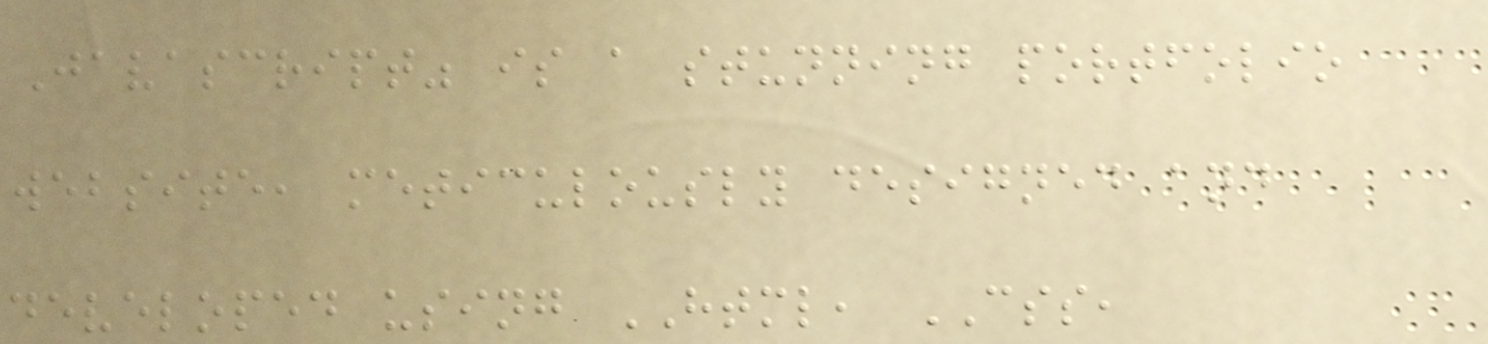Javascript" is a stunning portfolio
website, meticulously designed and
developed using HTML, CSS,
